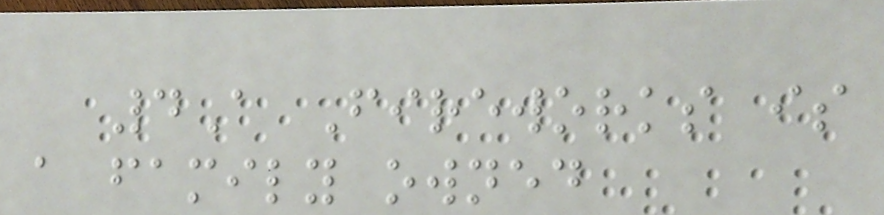4A Fireworks is
a family owned
